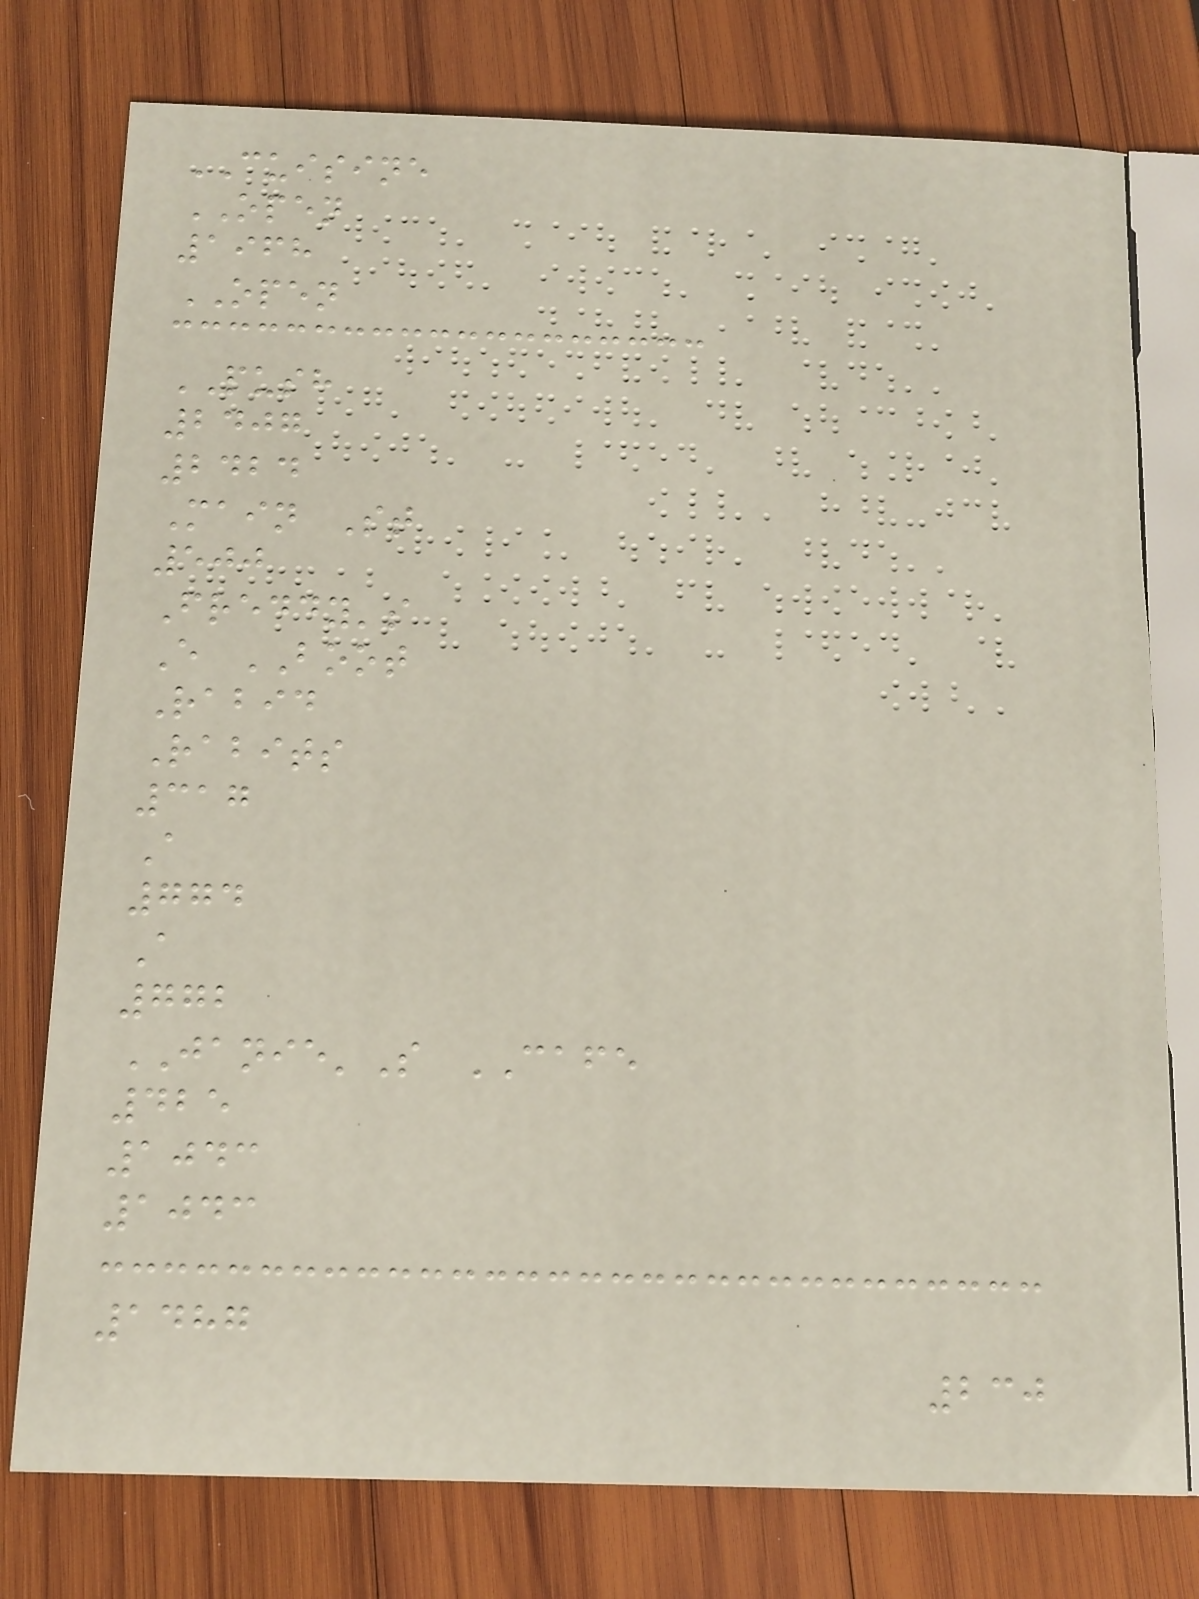CUISINE
OPEN
1968
OPEN
PUSH
2407
2424
Main St
500
Freddy's
E BOOT
Rabid
Rabits
317
A
774
A
772
JANIE'S CAFE
425
1043
1043
1487
230
